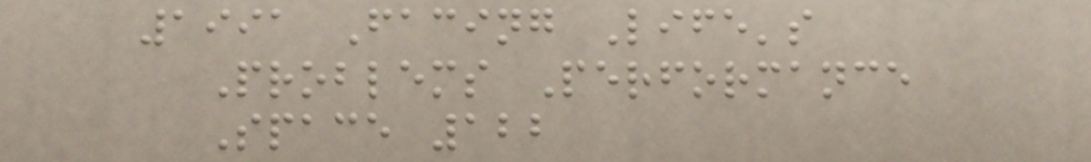1991 Facing Life's
Problems Performance
Space 122
